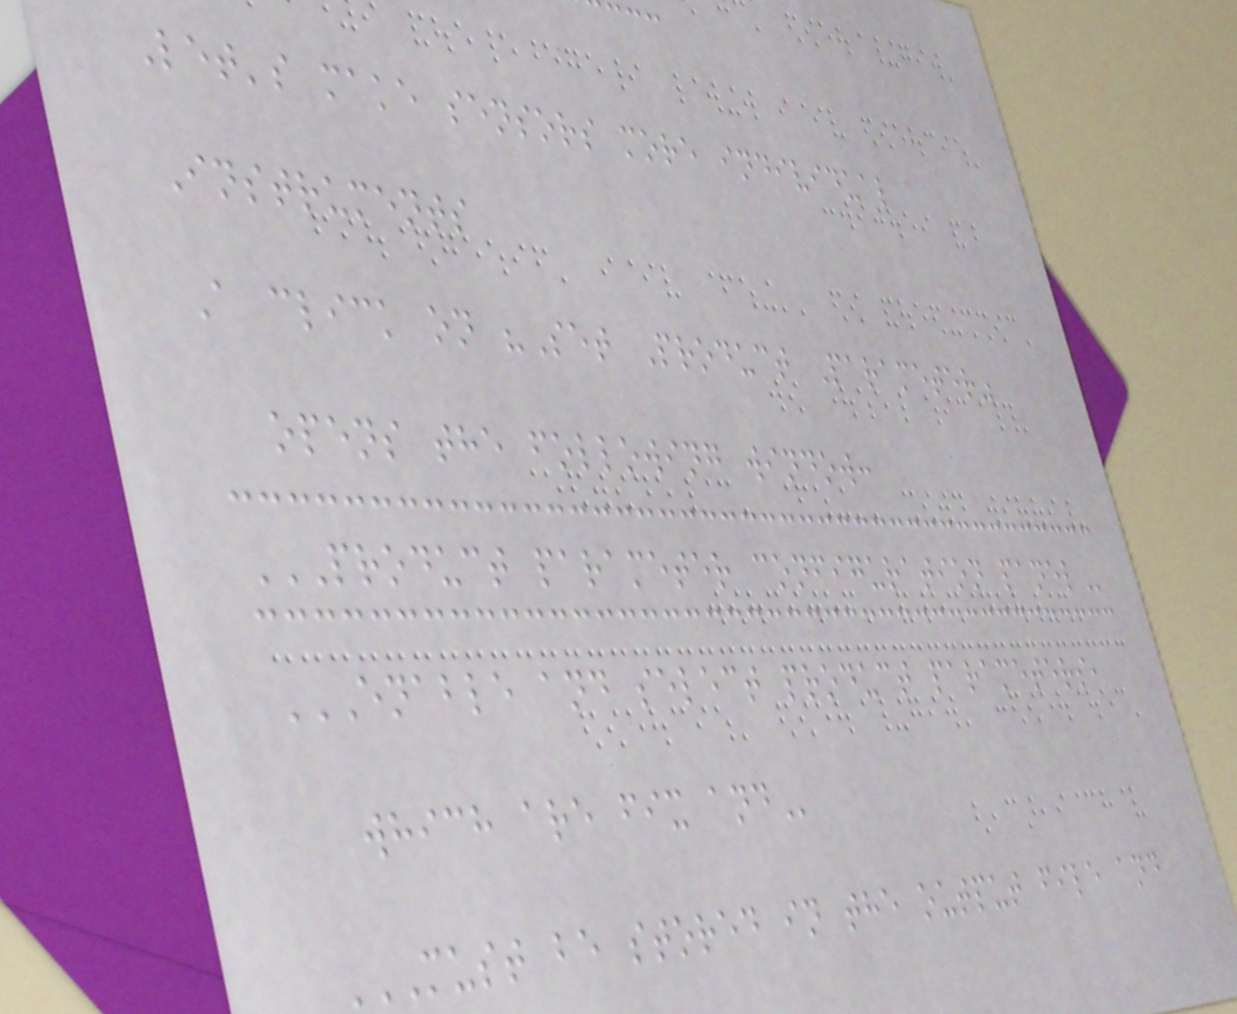Let's make sensors more individual
Instruments
A click on "Set Product Parameter"
opens the following window:
PRODUCT PARAMETER CONFIGURATION PANEL
ENABLE AND SELECT PRODUCT PARAMETERS,
WHICH ARE FIX AND
MUST BE STORED IN THE OUTPUT FILE AND
